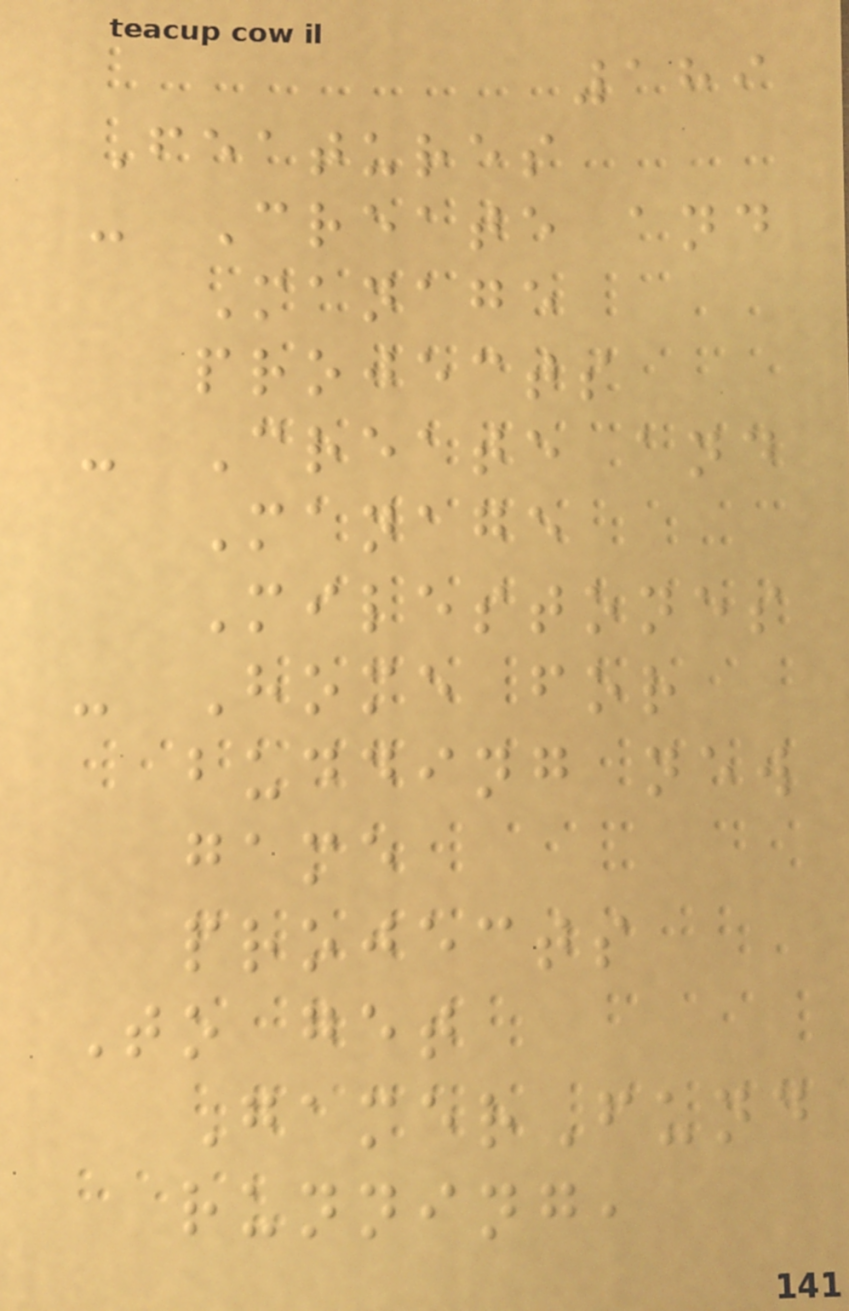189
Features
- Create and
Manage
projects
- Create and
Manage
Milestones
- Home for
budding new
game
projects
To get
GamerFund
running,
